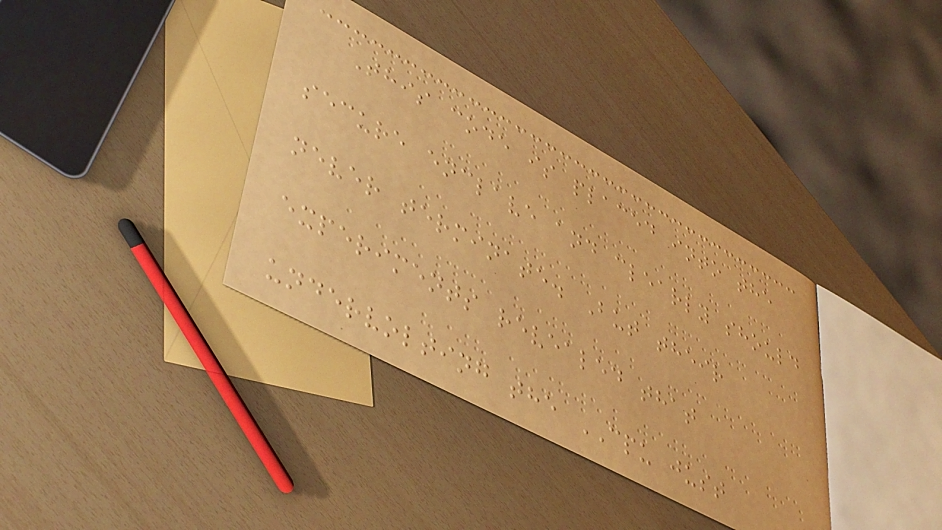This code is placed into the
secure enclave and clearly should
never terminate. But their
experiments revealed that
undervolting the CPU just
